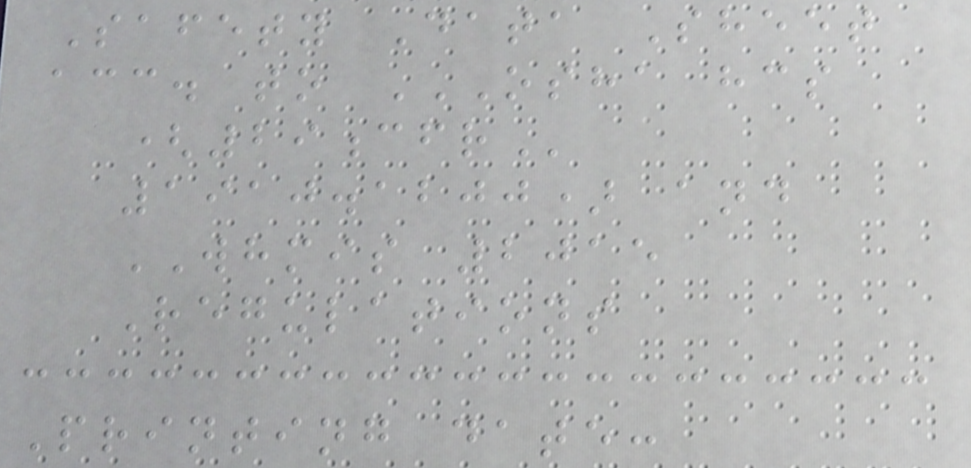Safety Data Sheet
acc. to OSHA HCS
(29CFR
1910.1200) and
WHMIS 2015
Regulations
Printing date:
